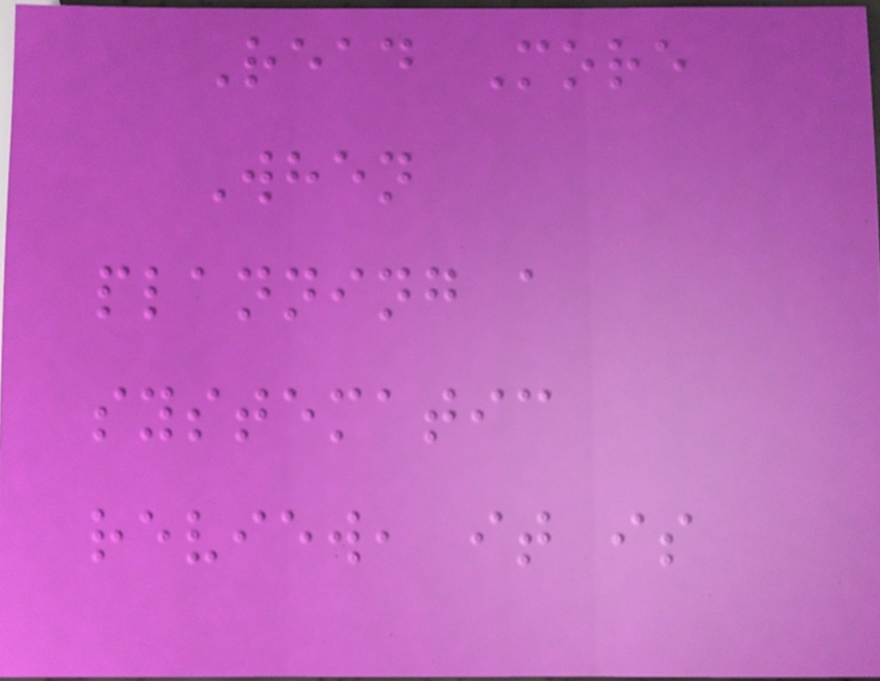Read More
When
planning a
systematic
review, it is
